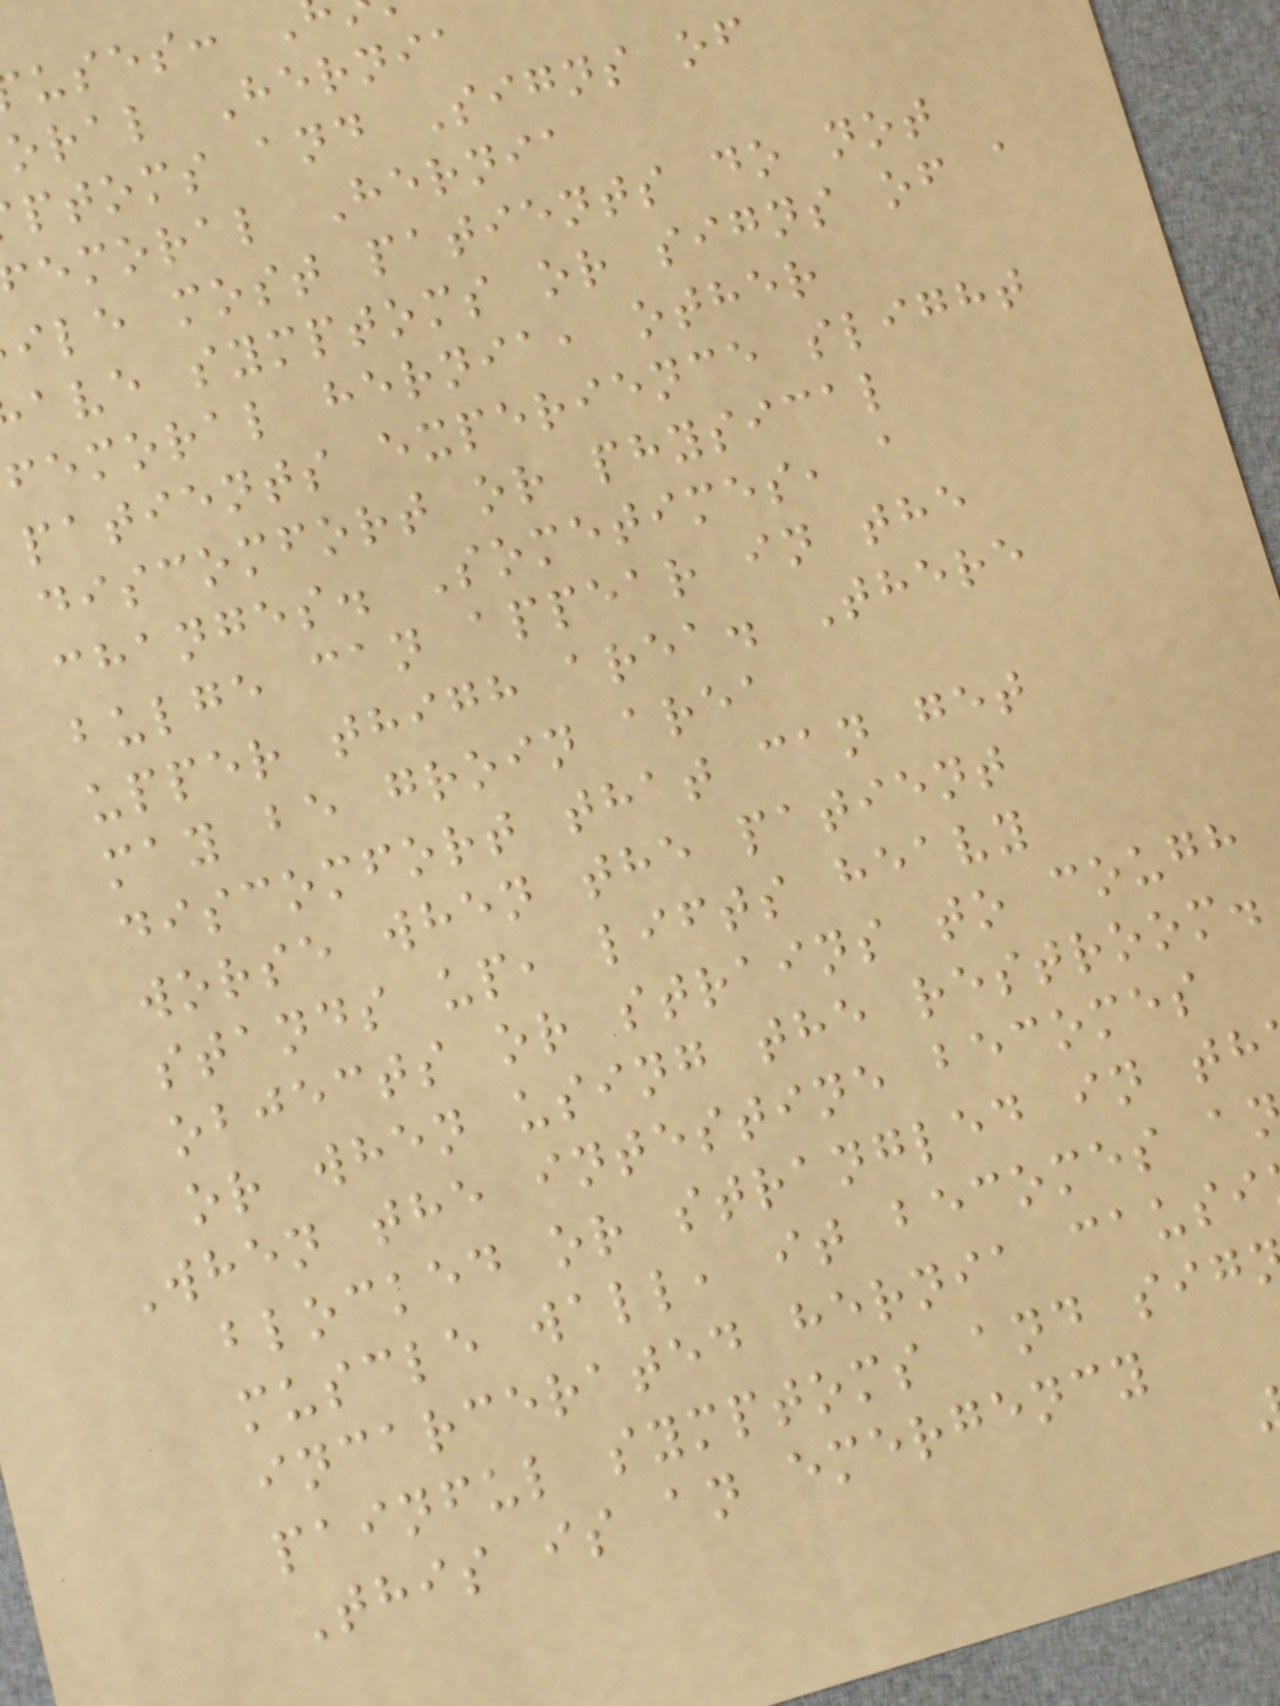oral Hernia
ptoms and Signs of
emoral Hernia
ile most patients do not
ave symptoms or signs of a
femoral hernia, other
patients experience slight
discomfort or physical
changes. Sometimes, a
bulge can appear in the
upper thigh area. There
may be groin area
discomfort that can get
worse when the patient
stands up, lifts heavy
objects or strains to cough
or when using the restroom.
When the intestine becomes
blocked or strangled in th
muscle wall, it becomes a
incarcerated hernia causi
painful symptoms and sig
This is an emergency
